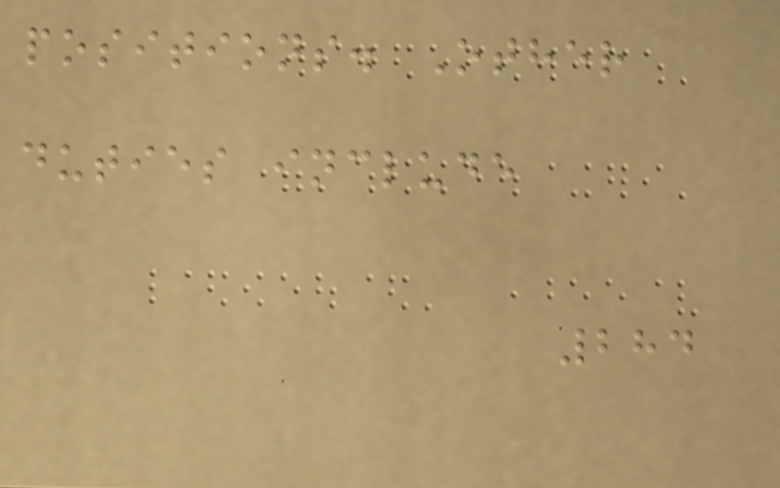positions. Other
duties include
284
